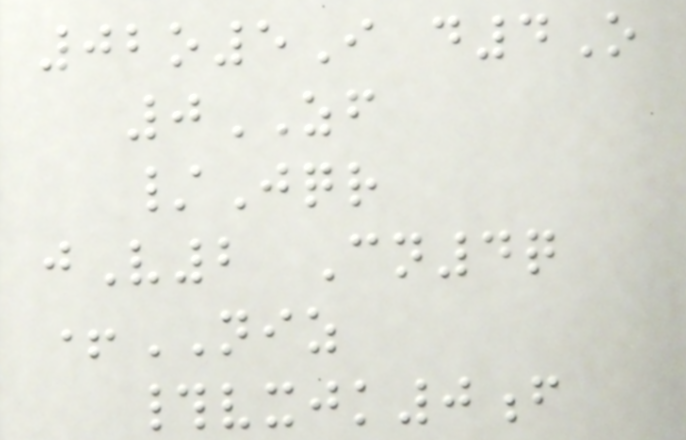02o5I d4O
0ZF
/Jqr
jV2 Cn4q
+NIZ
#vxjk0f
